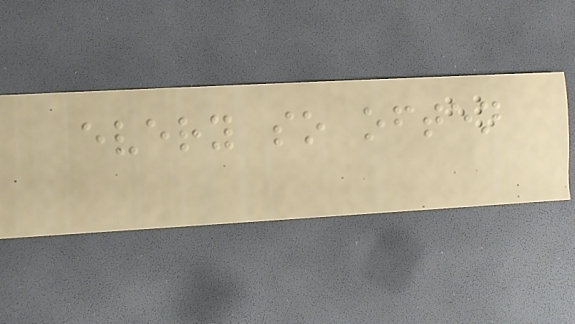every so often
